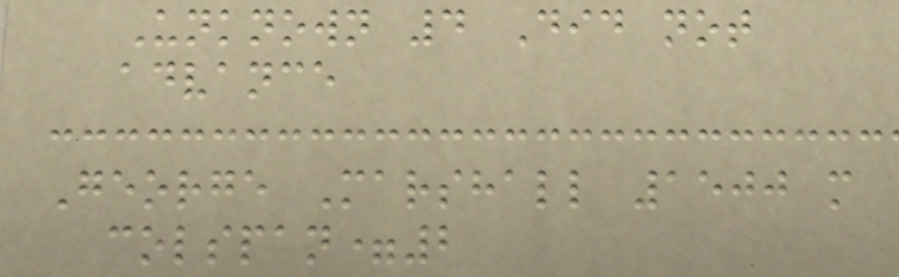Unknown 4 Did not
advance
George Marshall 1500 m
colspan=2
